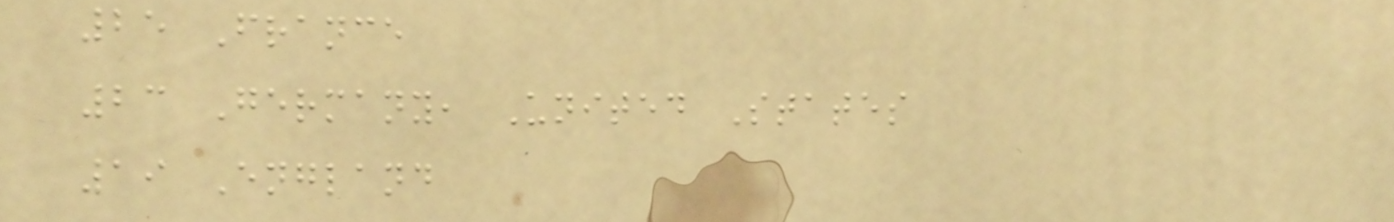25 France
23 Germany, United States
19 England
